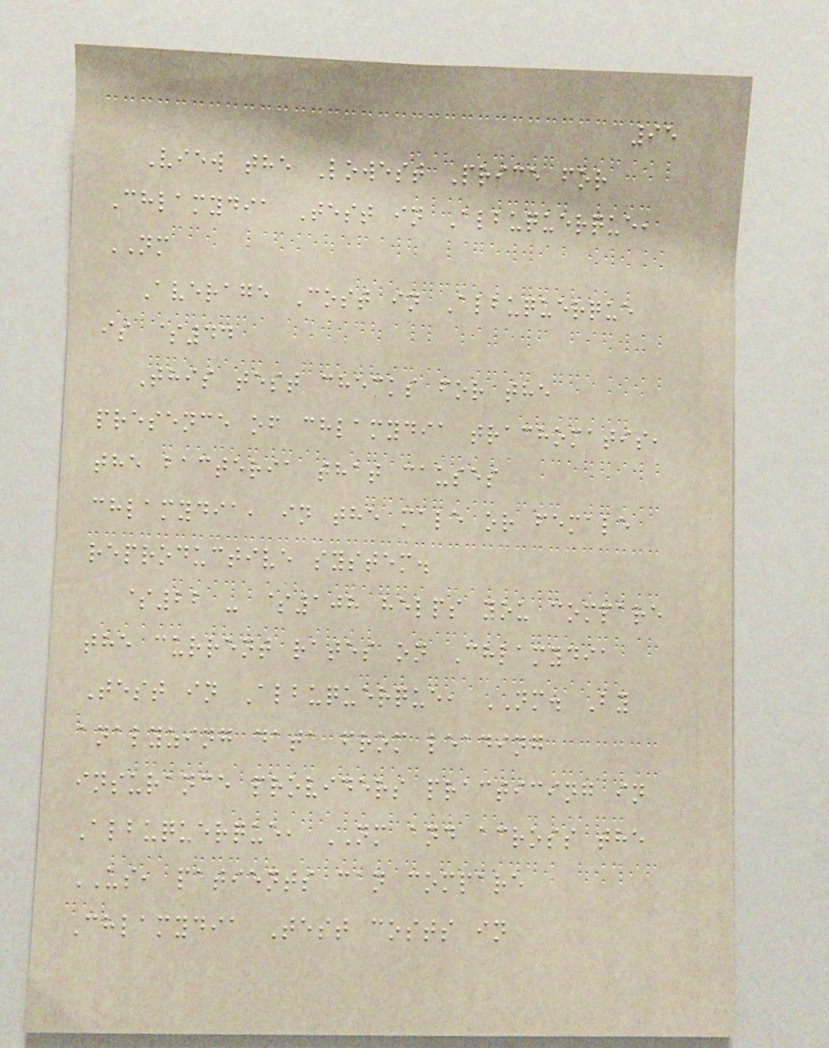95
View the Lowest Price for
Chlamydia Test in Albuquerque,
NM
Average Cost in Albuquerque
is $44
This test checks for the
presence of chlamydia trachomatis,
the bacteria that causes
chlamydia, in the male or female
reproductive system.
$22 - $108 helps you compare
the current rates on Chlamydia
Test in Albuquerque, NM. By
analyzing data from leading
insurance providers practicing in
Albuquerque, NM and across the
US, patients can compare
Chlamydia Test costs in
